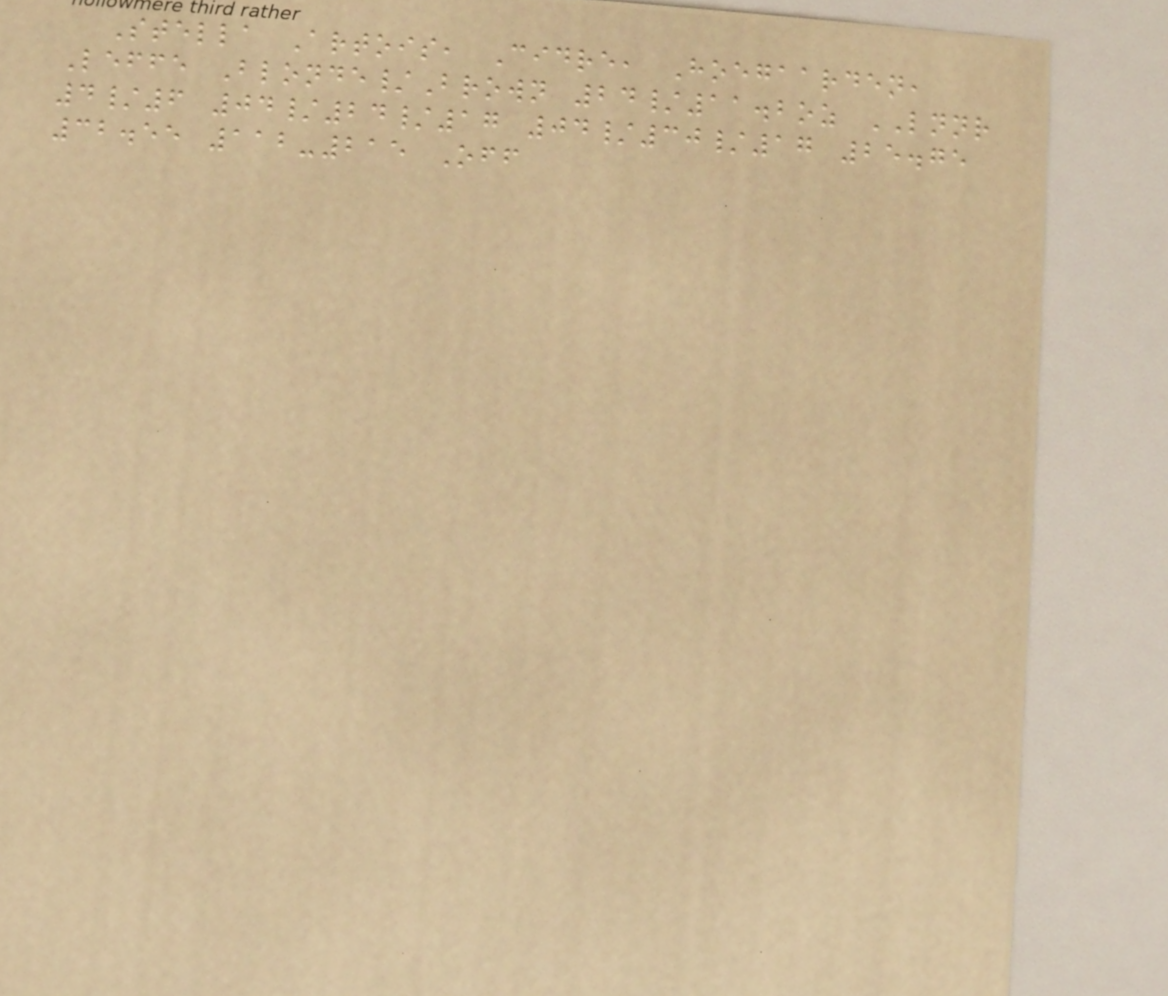Stella Artois, Cidre, Hoegaarden,
Leffe Blonde/Brown 24/11.2oz LNNR
4/6 04/24/17 04/30/17 25.75
32.55 112-215 Off
